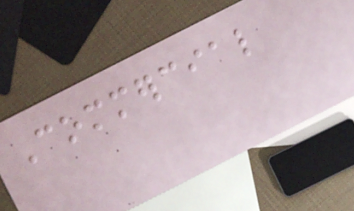Commercial
